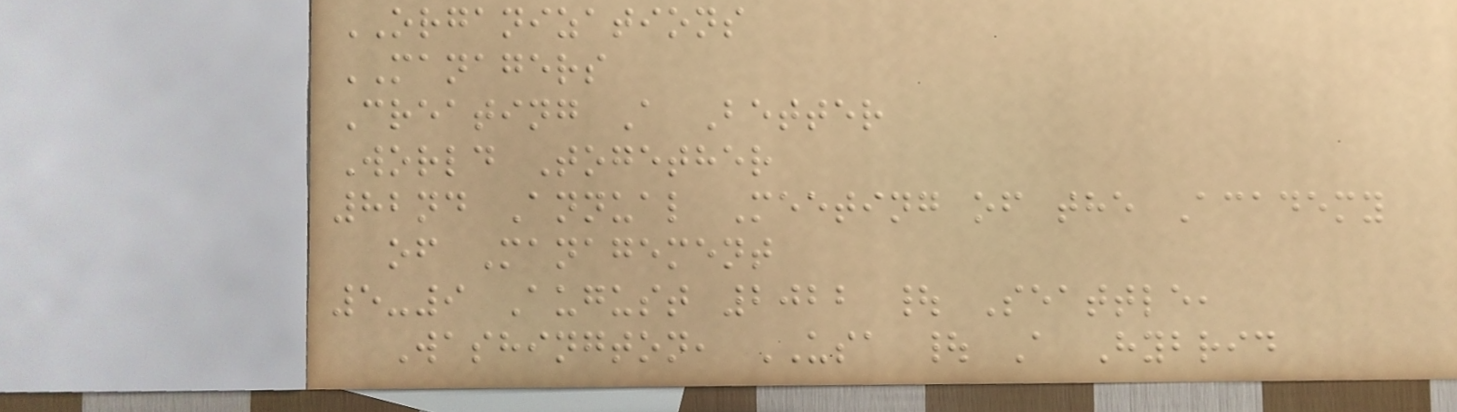ORGANIZATIONS
MANAGERS
Creating A Better
World Together
82nd Annual Meeting of the Academy
of Management
5-9 August 2022 | Seattle,
Washington, USA | A Hybrid
